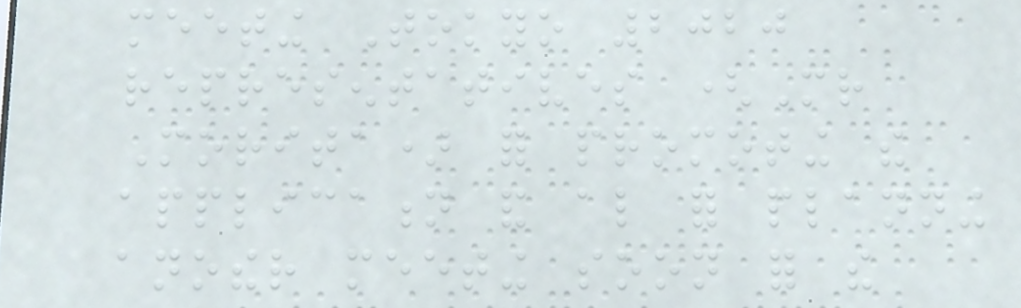meeting Tokyo 2020
representatives (Mr
Morita) for promoting the
application and also for planning
another meeting soon for the
